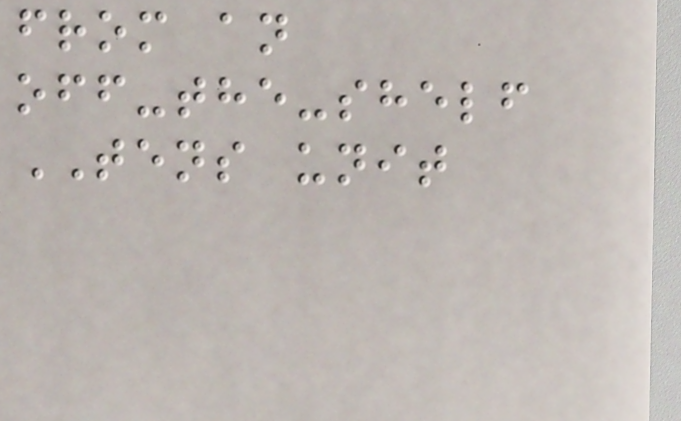from an
off-the-shelf
TENS unit
